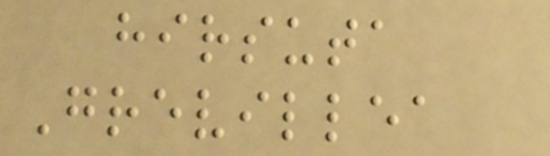hirsuta
Grevillea
